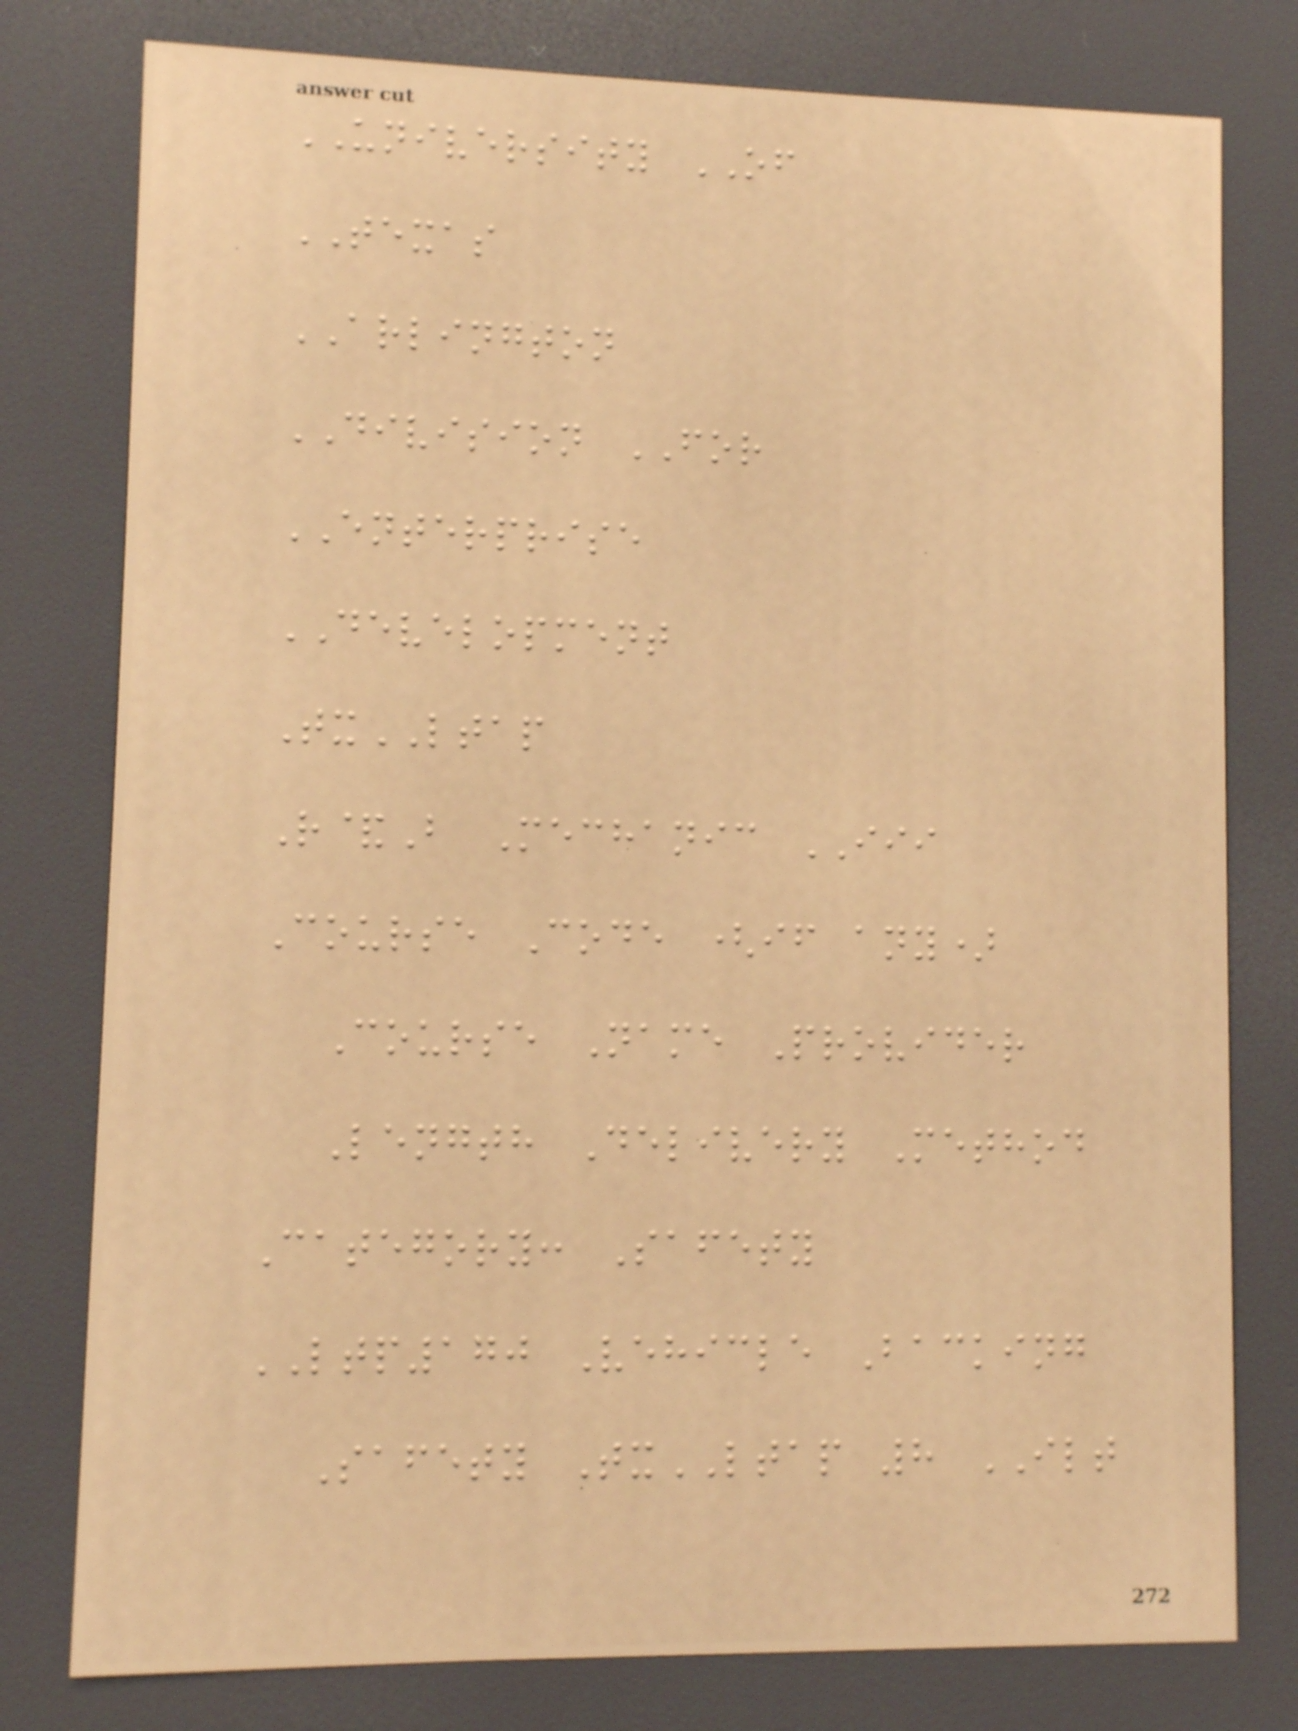UNIVERSITY OF
TEXAS
ARLINGTON
DIVISION FOR
ENTERPRISE
DEVELOPMENT
TxLTAP
R&B Mechanic III
Course Code (if any)
Course Name Provider
Length Delivery Method
Category: Safety
LTP170 Vehicle Backing
Safety TxLTAP 8 ILT
